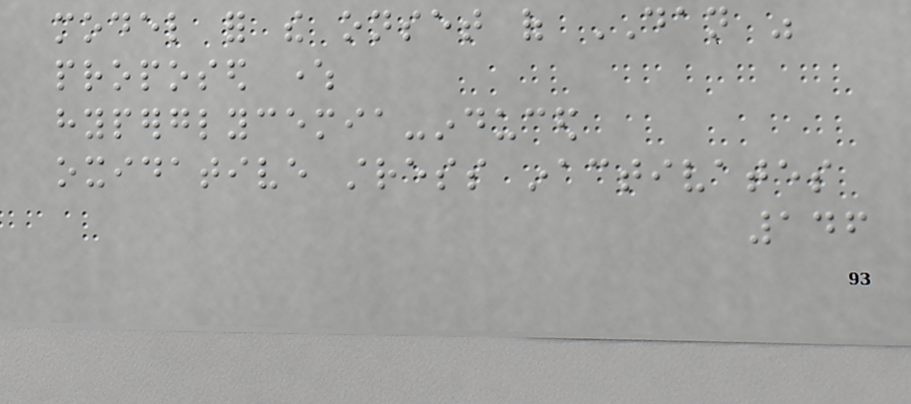model for the onset of DAN was
proposed where
hyperglycemia-induced
oxidative stress inactivates
146
